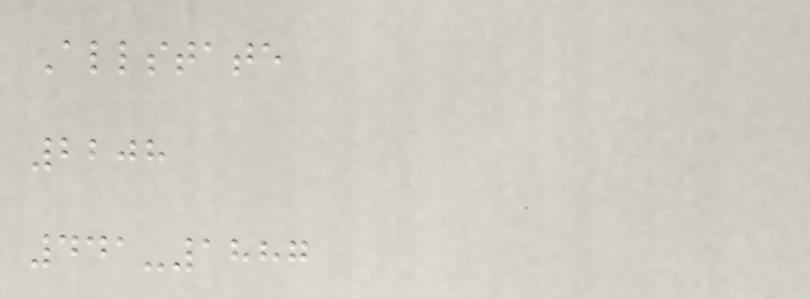Allstate
2208
441-1887
